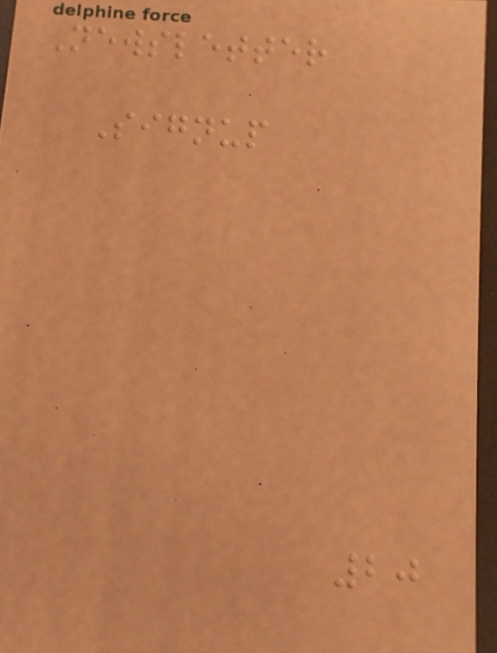Newsletter
Signup
20
